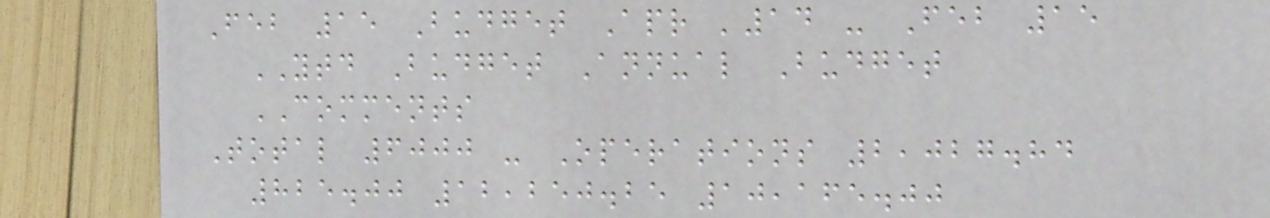Feb 15 Budget Apr '14 - Feb 15
YTD Budget Annual Budget
COMMENTS
Total 6000 - Operations 2,027.84
825.00 12,250.25 10,165.00
